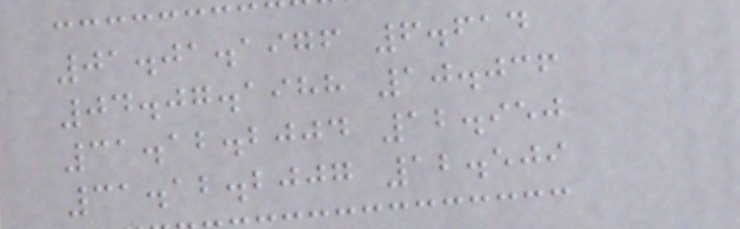01.01.1976 6.614
04.07.1988 10.036
31.12.2004 12.950
31.12.2007 12.509
